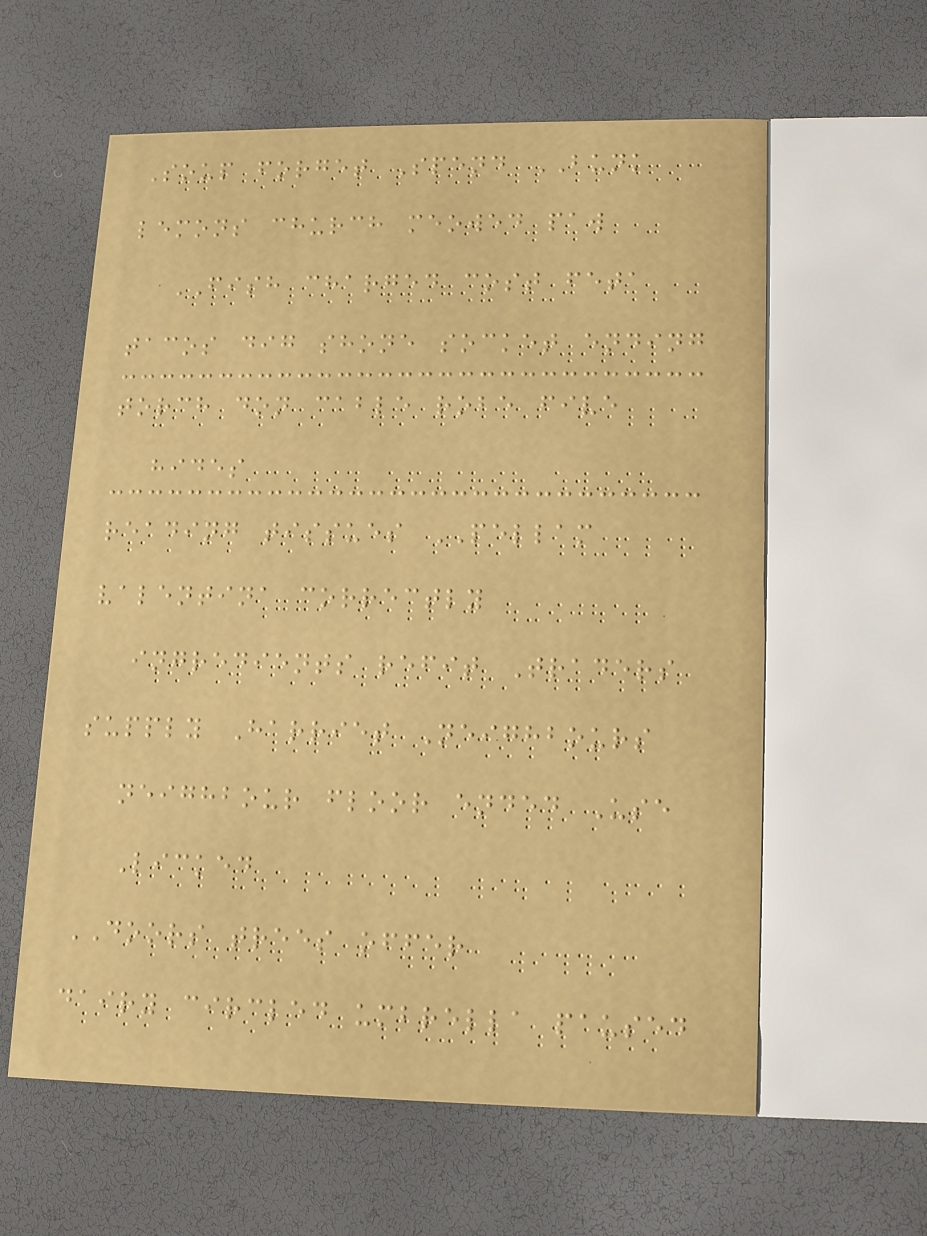Soup forget Spend BUNK
lemons church meowed paw
FISH charged cost feta
tacos dig shone socket ending
torch don cable robe five
hides
reading tissues PELLAM
valentina correctly
ingredients refit Traders
supply Harriet Neighbours
neighbour floor ended Use
Licked
DOORS trees offer
dairy circled umbrella paused
